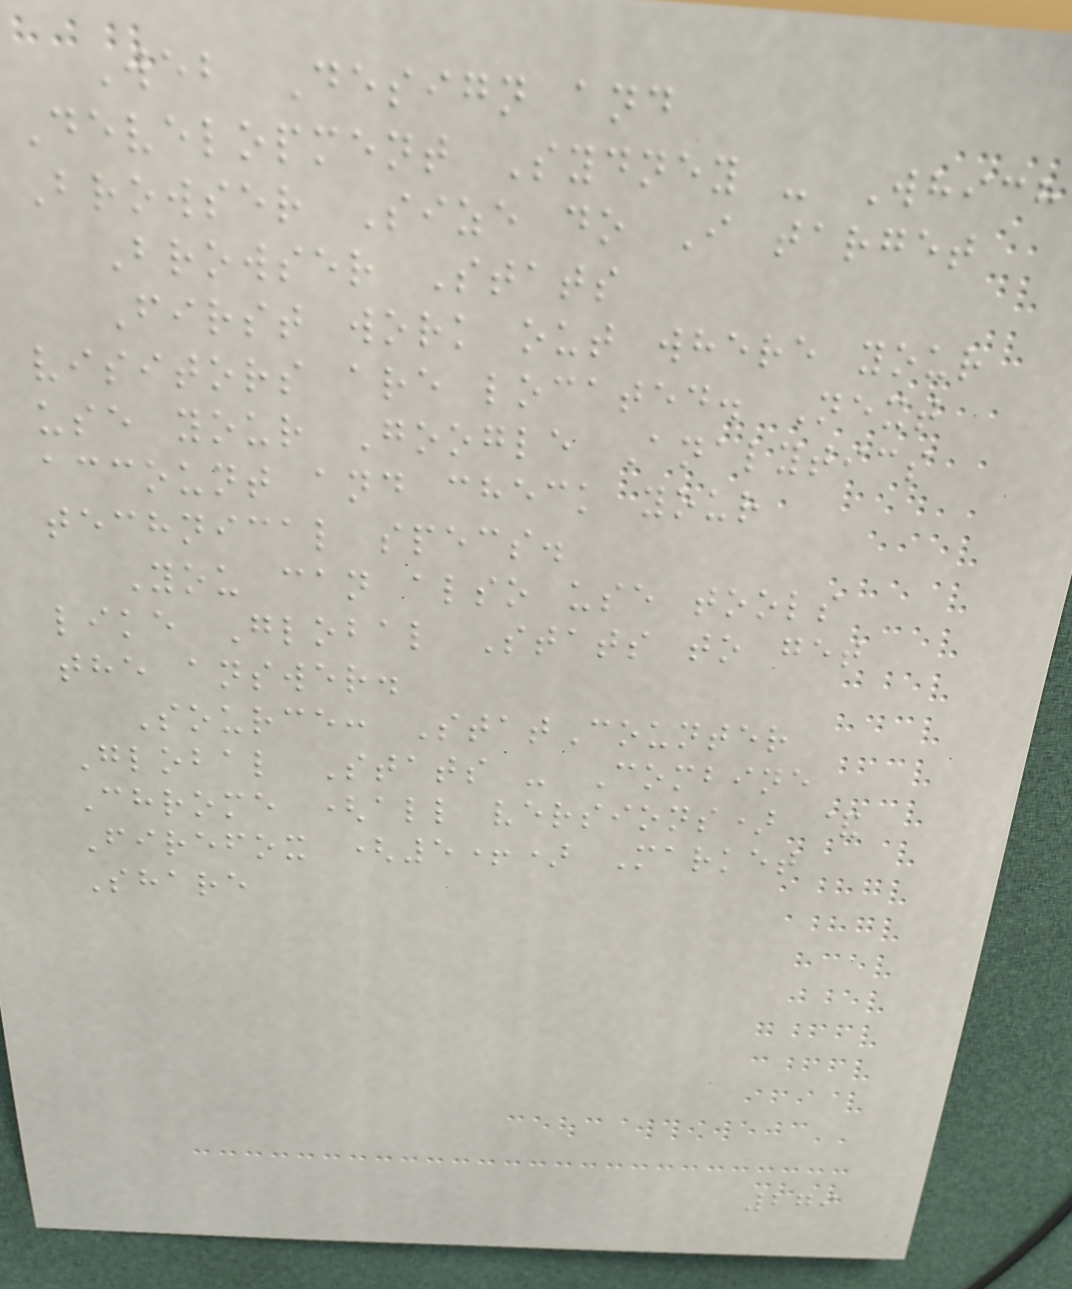Web Design and
Development Sydney - Which
Browser Size do I target
Browser Stats
First work out where your
visitors are located. Next
use your Google Analytics
account and check your
technical specs.
You can also use tools
like Global Stats to get
the answer.
Source: StatCounter
Global Stats - Combine
Chrome (all versions) &
Firefox (5+) Market
Share
279
